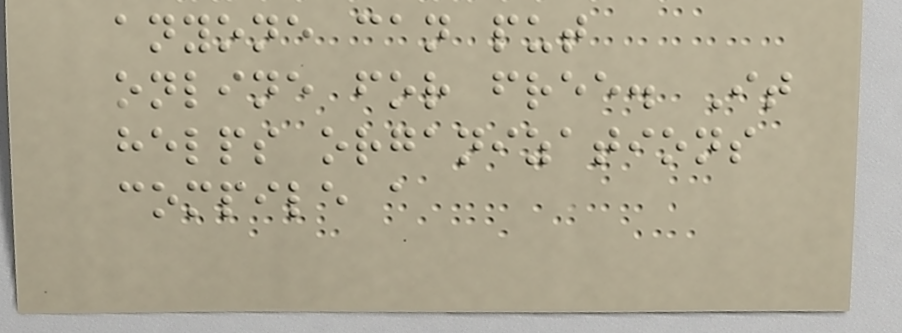anyone can put
online for free. It
helps organizations
compile a
